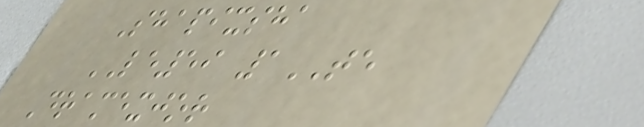Shapixsha
LE59 1TE
Dramexjor
